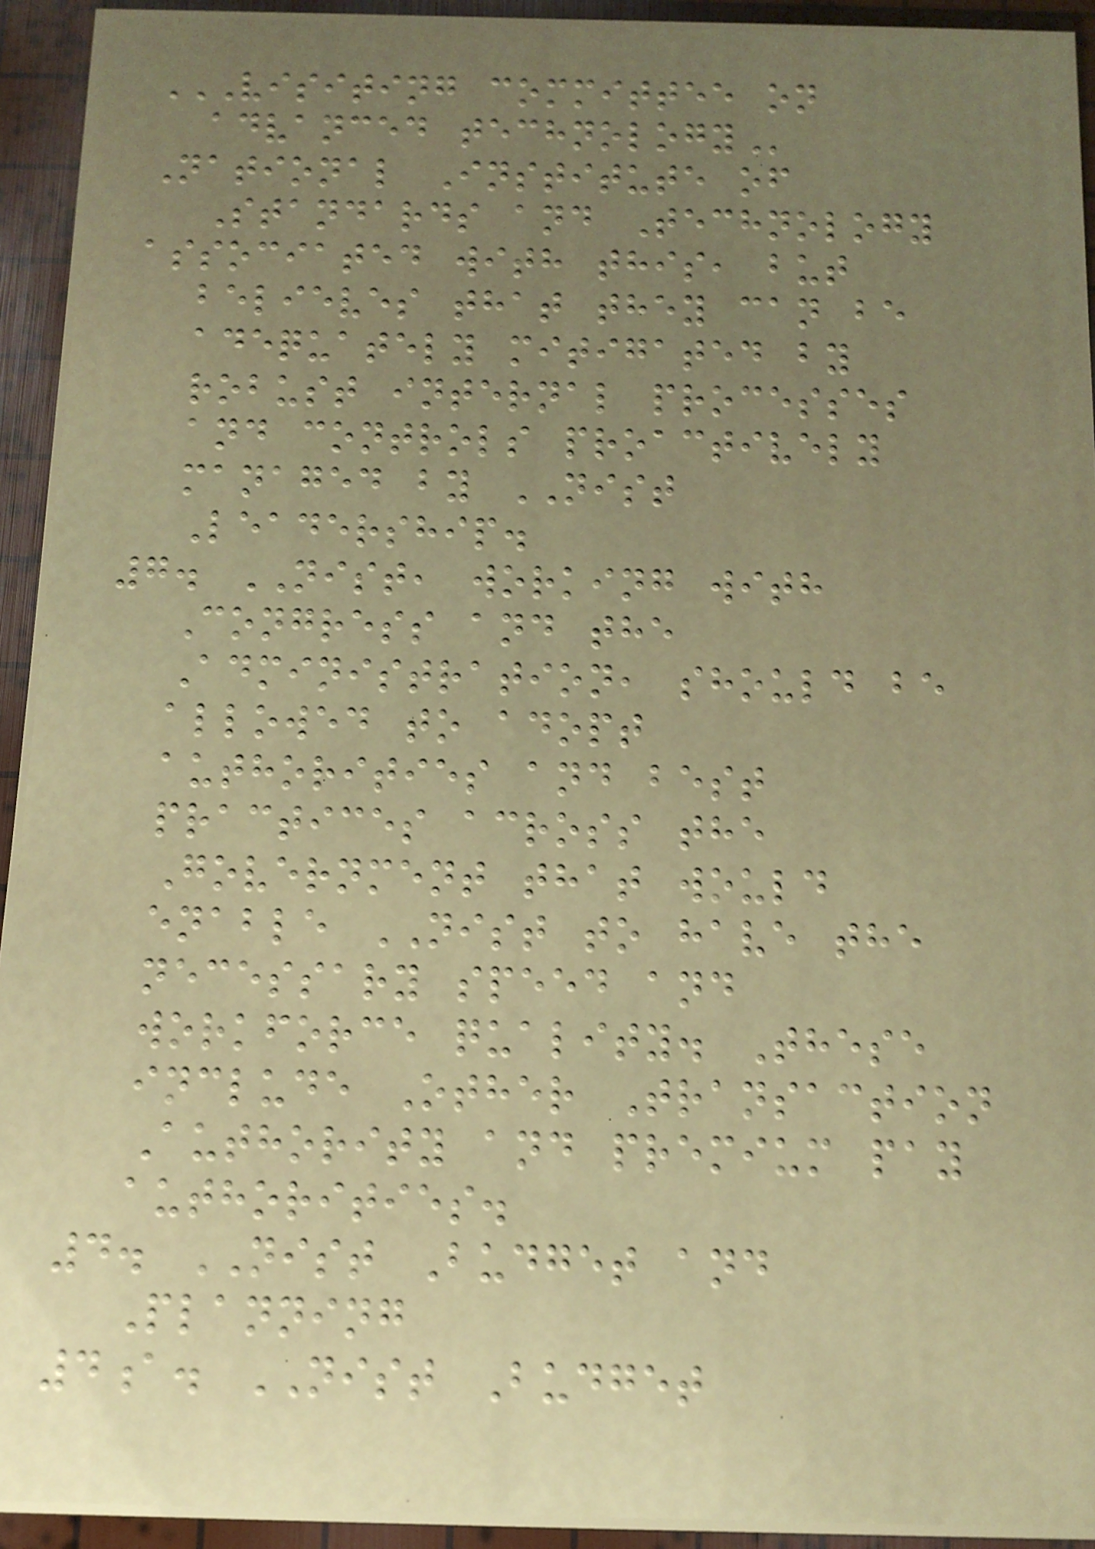VISITING COMMITTEE ON
ADVANCED TECHNOLOGY
National Institute of
Standards and Technology
associated with this, but
believes that they can be
adequately mitigated by
robust internal processes
and controls proactively
managed by NIST
Leadership.
7. NIST, working with
Congress and the
Administration, should be
allowed to adopt
authorities and best
practices across the
Government that would
enable NIST to have the
necessary speed and
workforce quality. These
include Other Transaction
Authority and premium pay
authorities.
4. NIST Budget and
Planning
4a. NIST Budget
